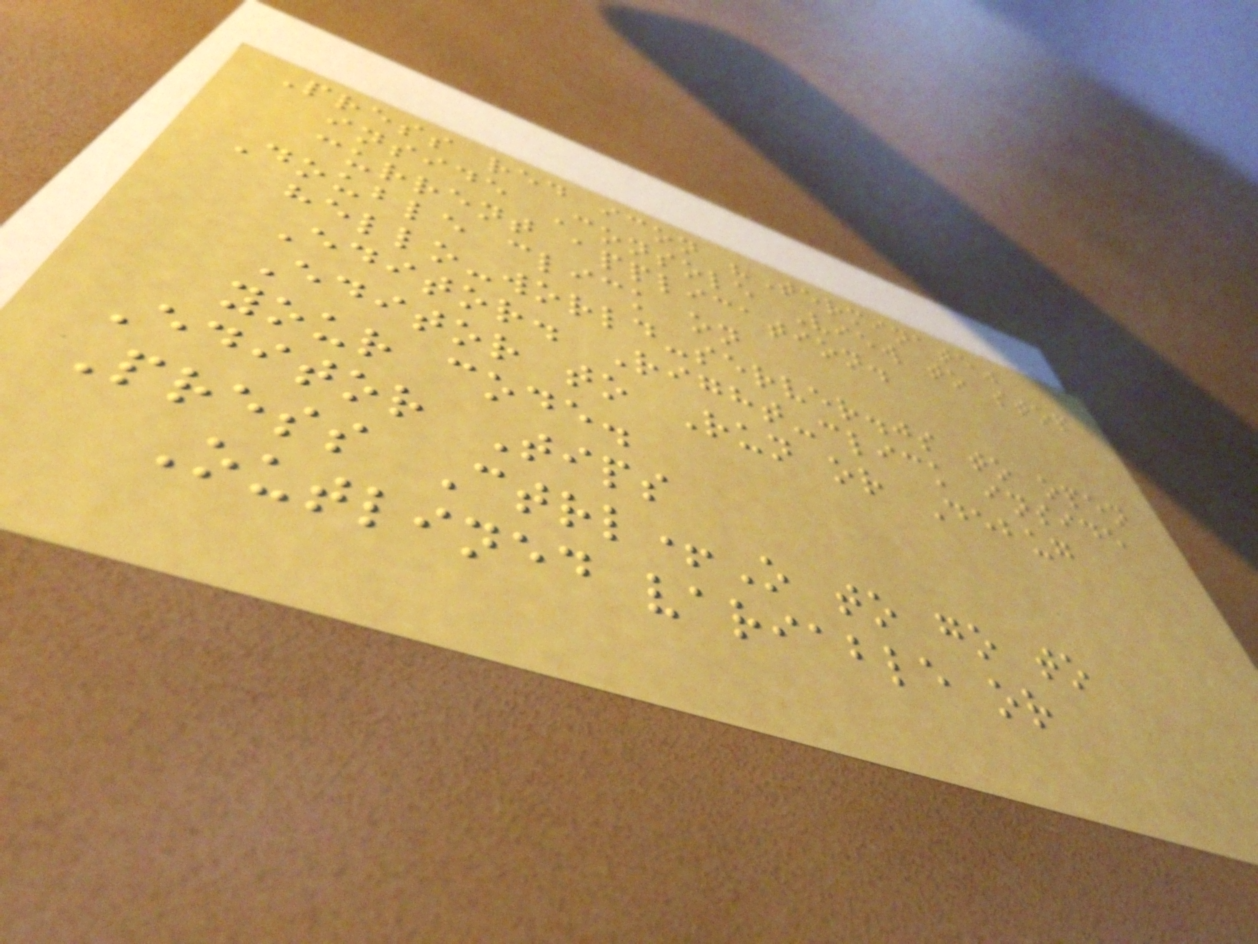Press red icon "Terminate"
inside Console View to stop
current application.
Double click on
hello-world-server.js to open
Editor. Right-click inside
Editor to Run or Debug
your code.
Editor Tips
Press Ctrl+O to go to
Outlined variable or
